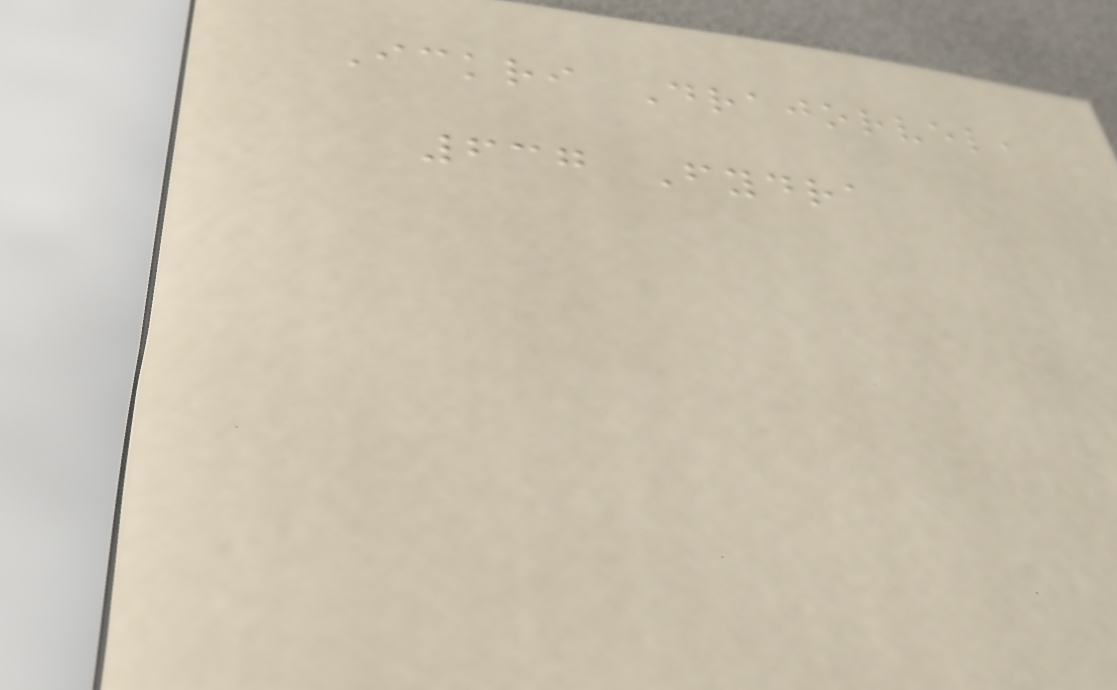Ickri Drajorvel,
637 Fydra
